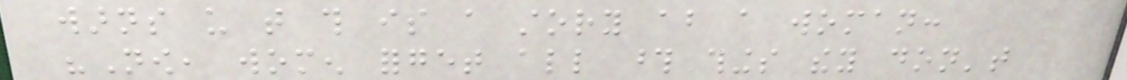warns us that this is a story about a woman:
"Now, women forget all those things they don't
